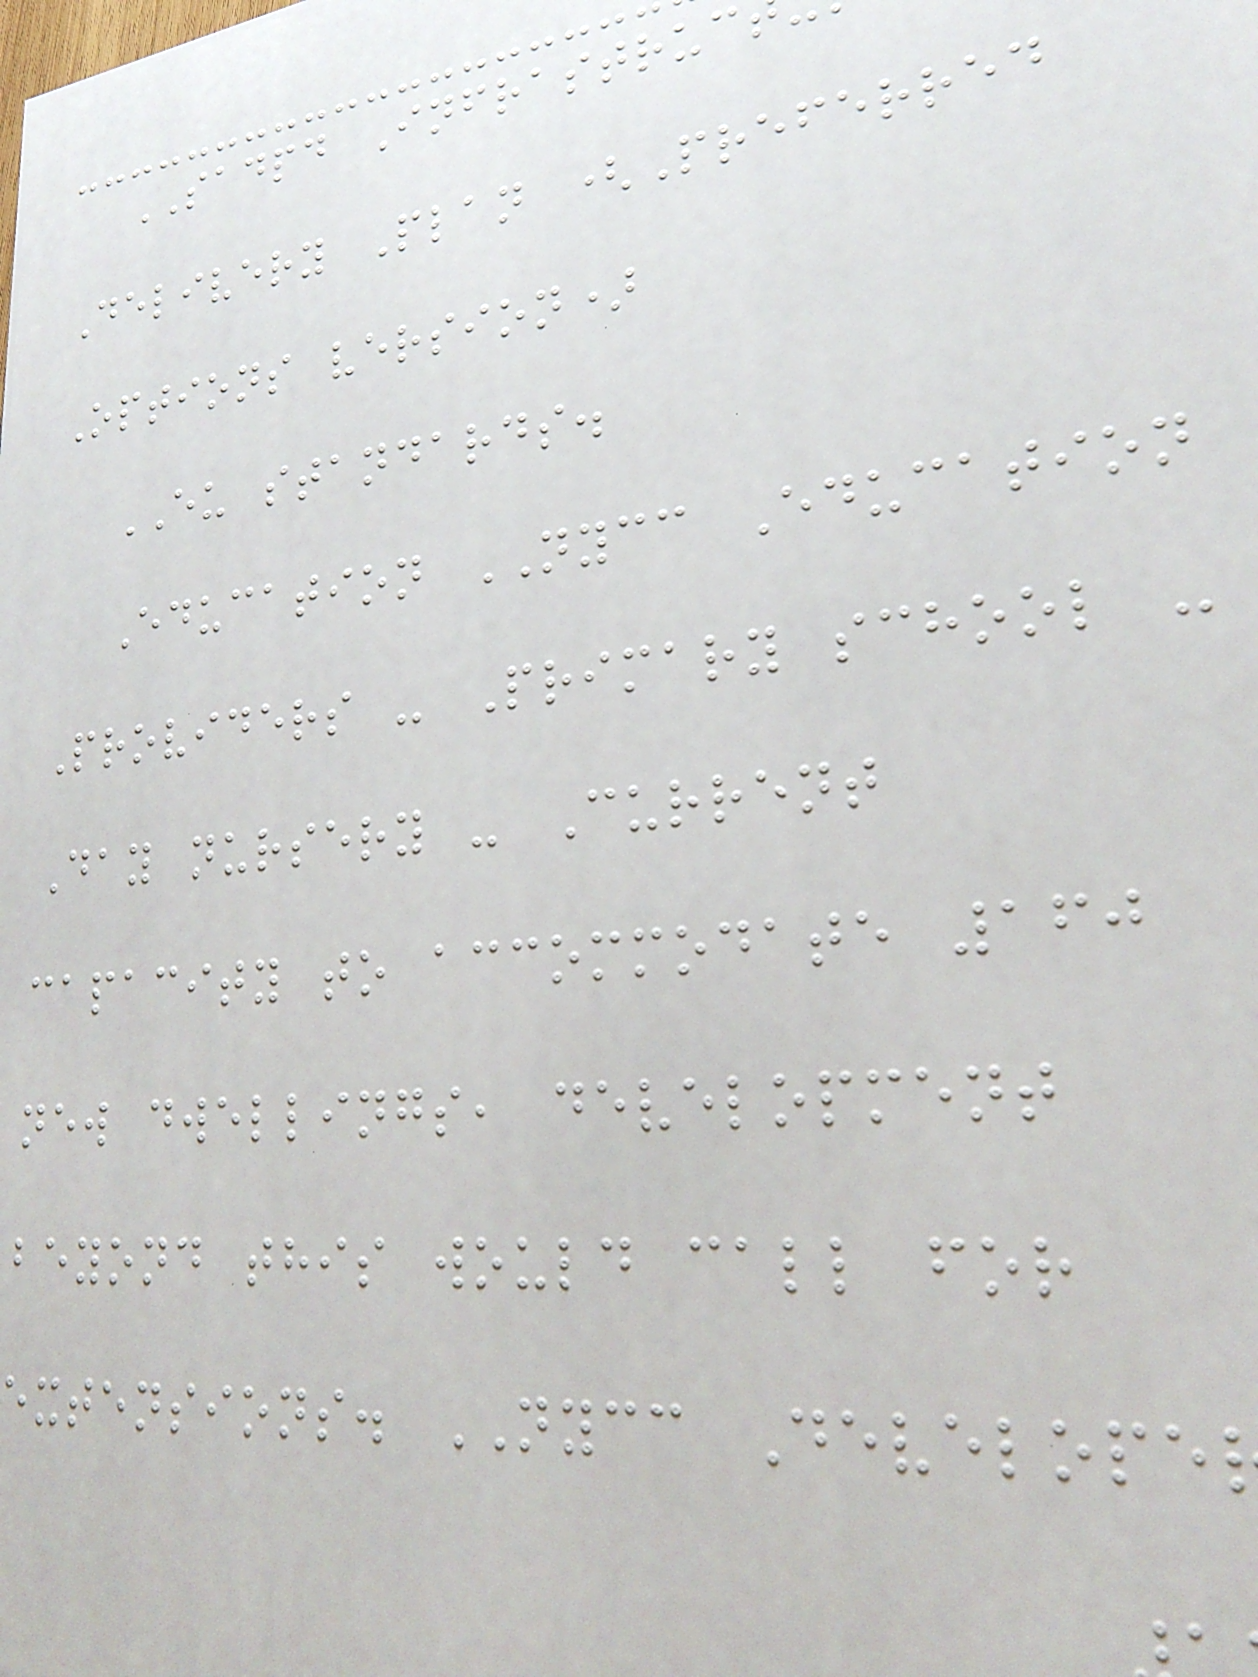SADPD Infrastruc
Delivery Plan (Preferred
Options version)
EU standards.
Education NYCC Education
Providers - Primary school -
Day nursery - Current
capacity to accommodate 160
new dwellings, development
beyond this would call for
extensions. NYCC Develope
